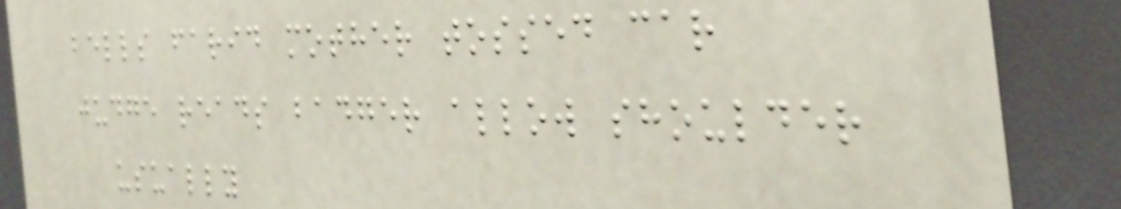bells farid mother tossed car
judge reads badger allow shoulder
usually
